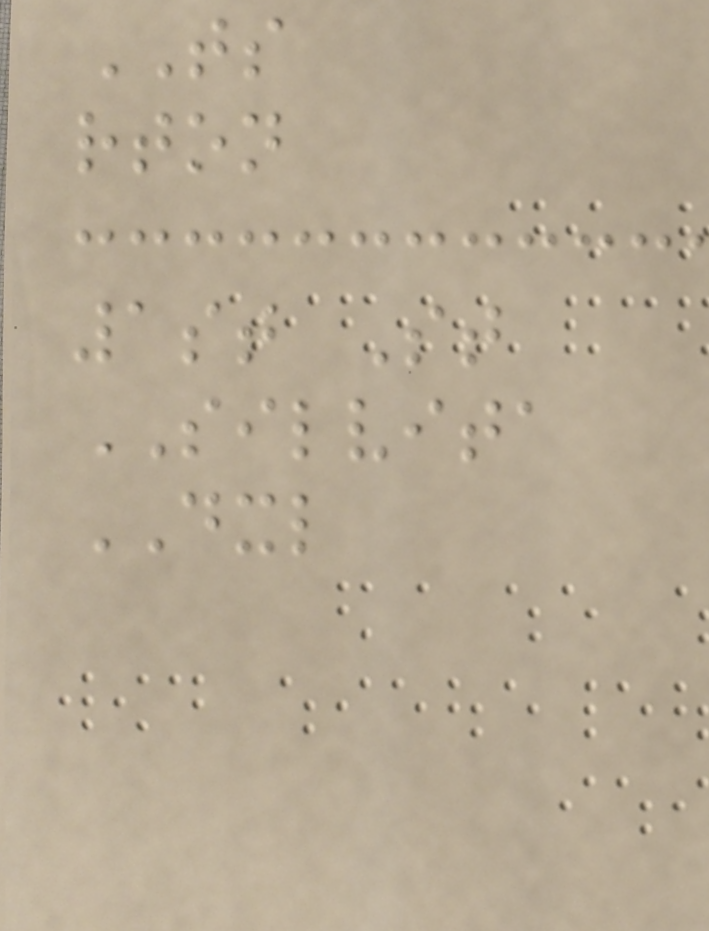TS
rton
1st St
SILVITA
DXL
